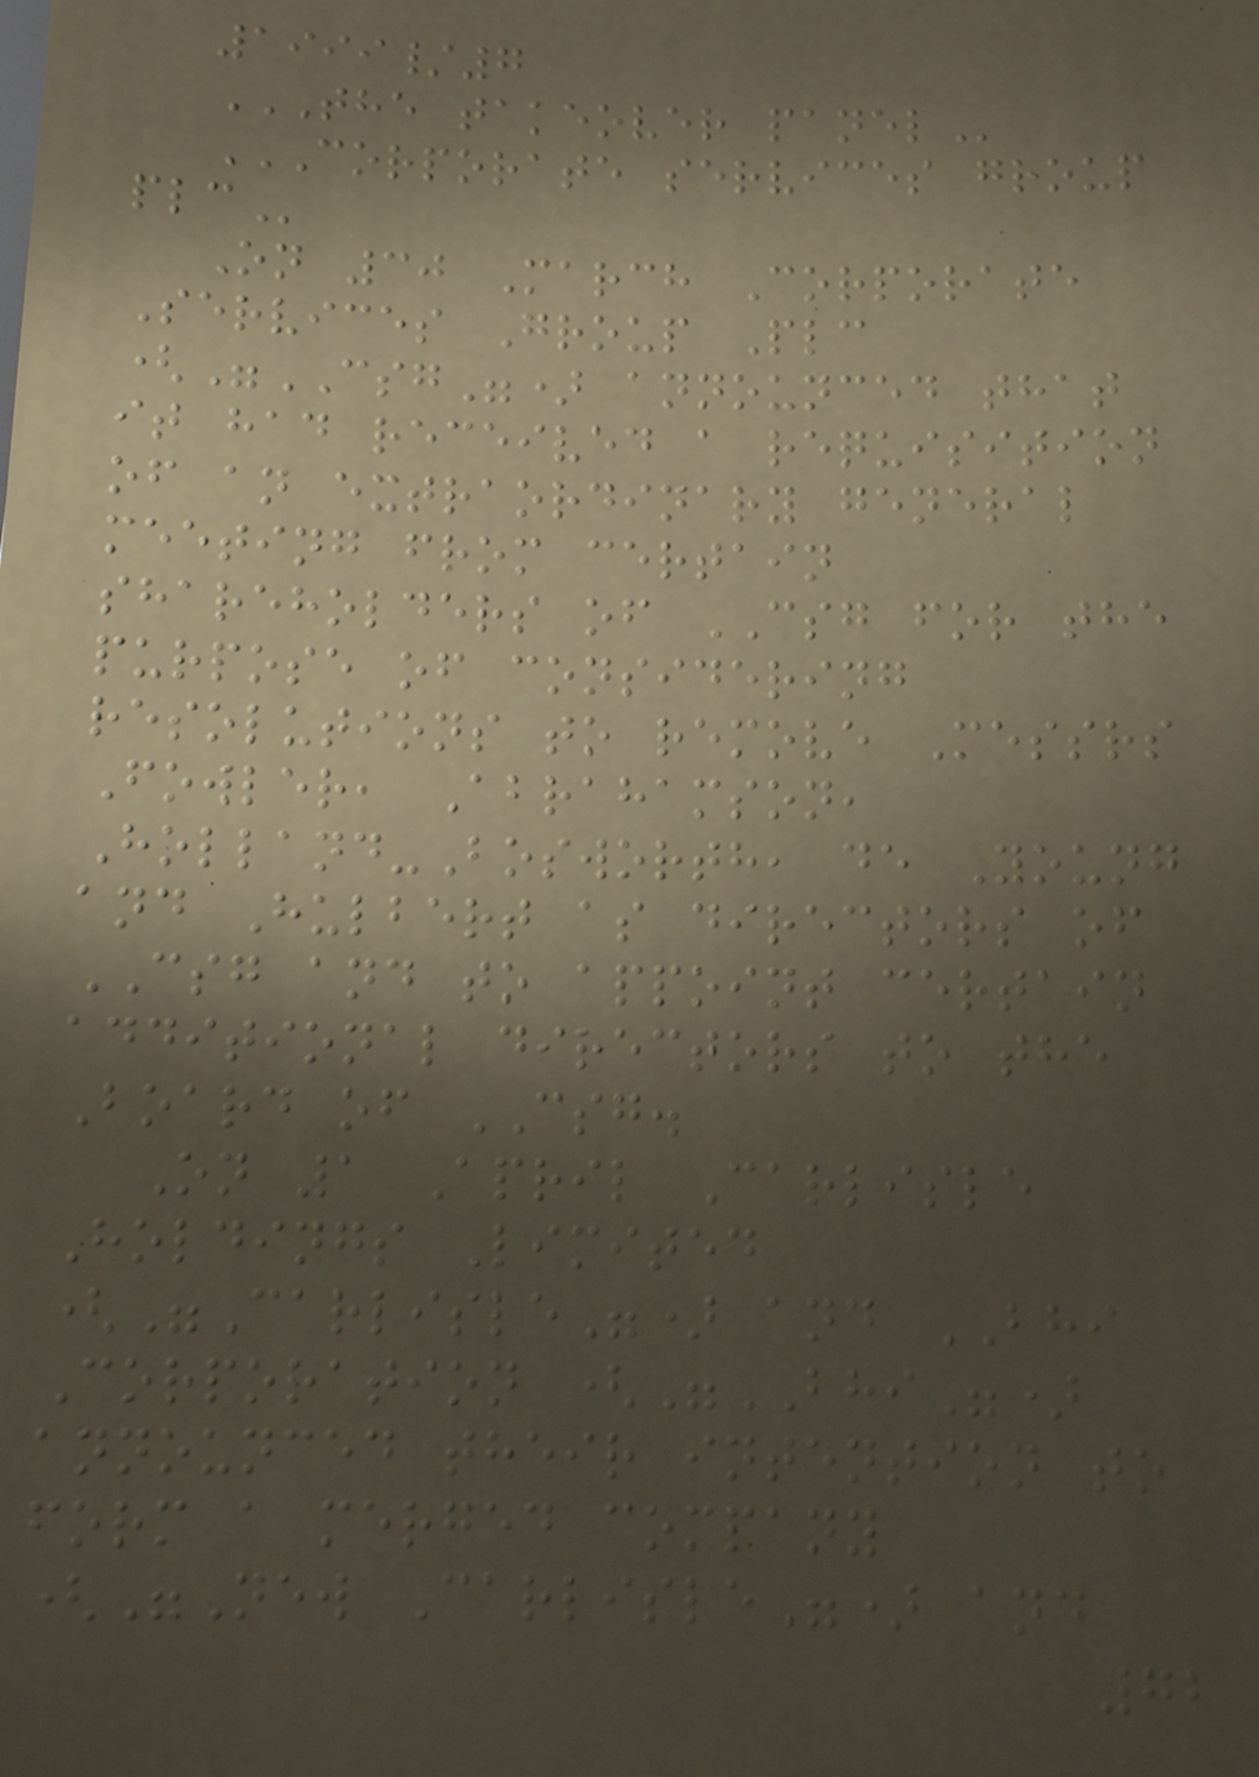1999/7
THE TAKEOVER PANEL
CORPORATE SERVICES GROUP
PLC
On 30 March Corporate
Services Group Plc
("CSG") announced that
it had received a requisition
of an extraordinary general
meeting from certain
shareholders of CSG for the
purpose of considering
resolutions to remove Messrs
Fowler, Abrahamson,
Holland-Bosworth, de Young
and Hulbert as directors of
CSG and to appoint certain
additional directors to the
Board of CSG.
On 1 April Carlisle
Holdings Limited
("Carlisle") and BHI
Corporation ("BHI")
announced their intention to
form a merged company
("New Carlisle") and
72
